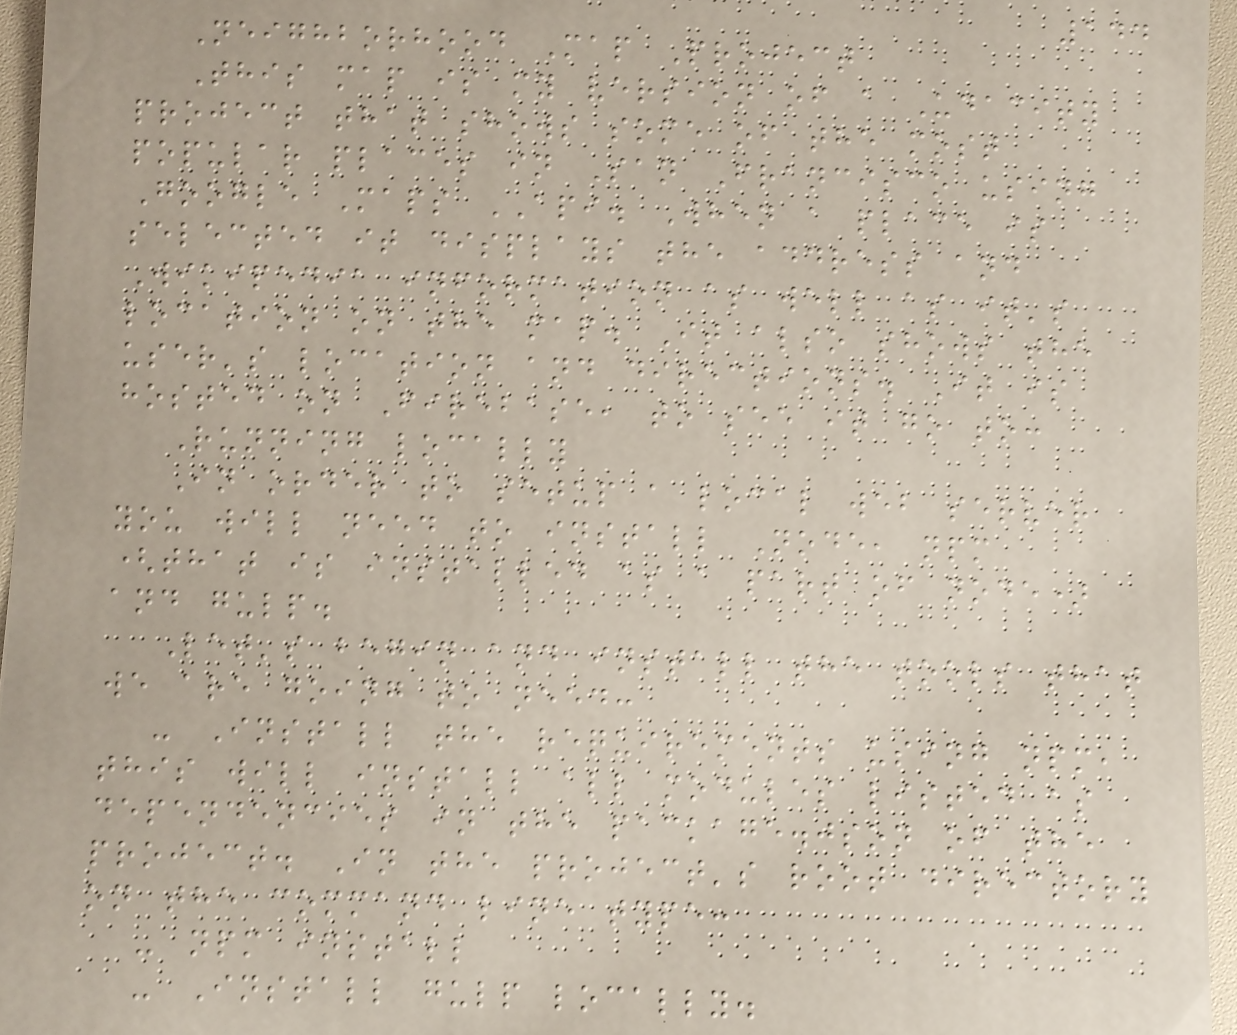144
Neighborhood Map Project
This map is my version of a Udacity
project that shows some of the most
popular places in San Francisco using
Google Maps API. When a place is
selected it displays the address and
Wikipedia information as well as it's
location on the map. It also shows the
user's location and directions. It is
hosted on Firebase, to see it go to:
Running locally
In order to setup a local web server
you will need to install Node, npm
(that is installed as a part of node)
and gulp.
Let's begin and install the tools that
we are going to need:
- Install the requirements using npm,
this will install all modules listed as
dependencies in the package.json of the
project. In the project's root directory
on the command line type:
- npm install
- Install gulp locally.
